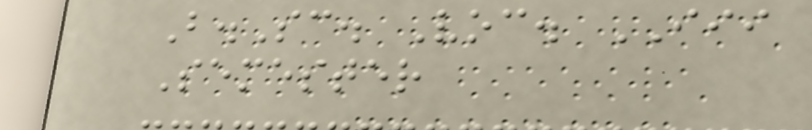B.Sc. Voc. III
Semester
